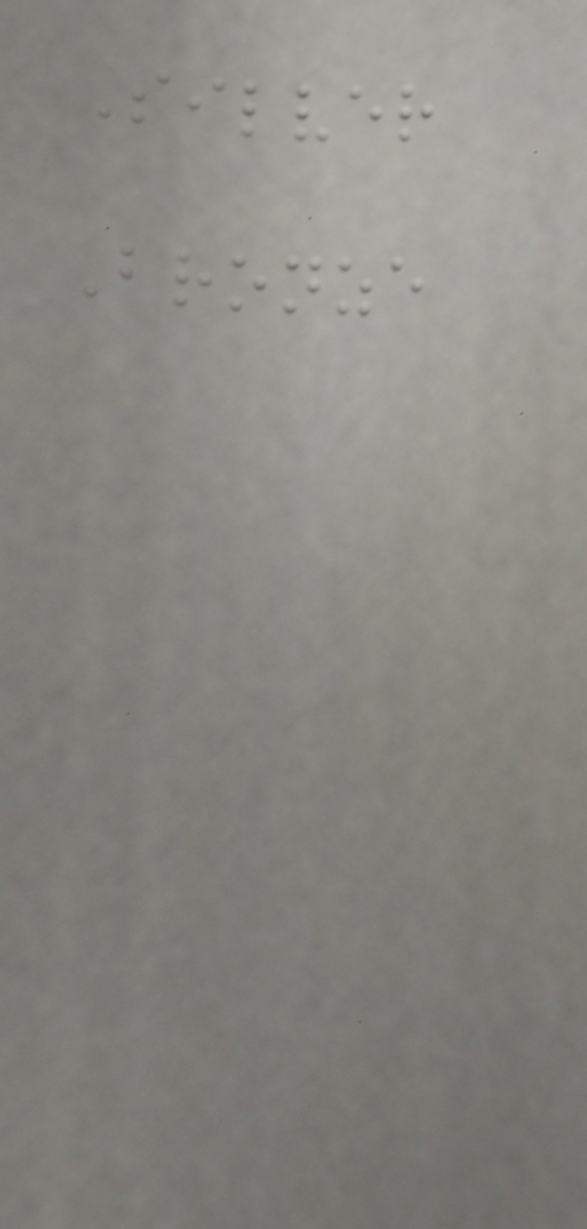Silver
Bronze
